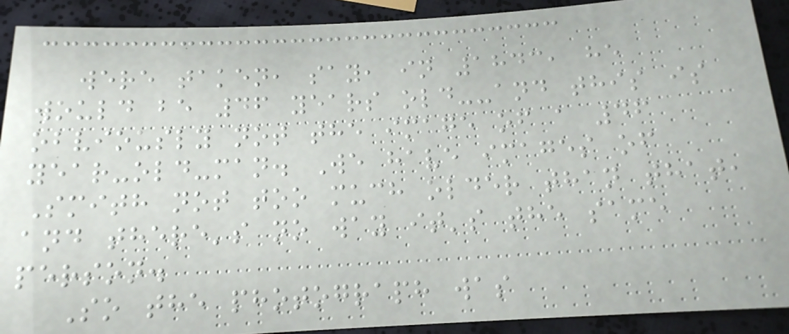were taken, say, in 1843, he
would be 46 years old--and this is
obviously not the image of a 46
year-old-man. We have images of
Smith not too much older than that,
and there's no way it's the same
person.
So the photograph was
